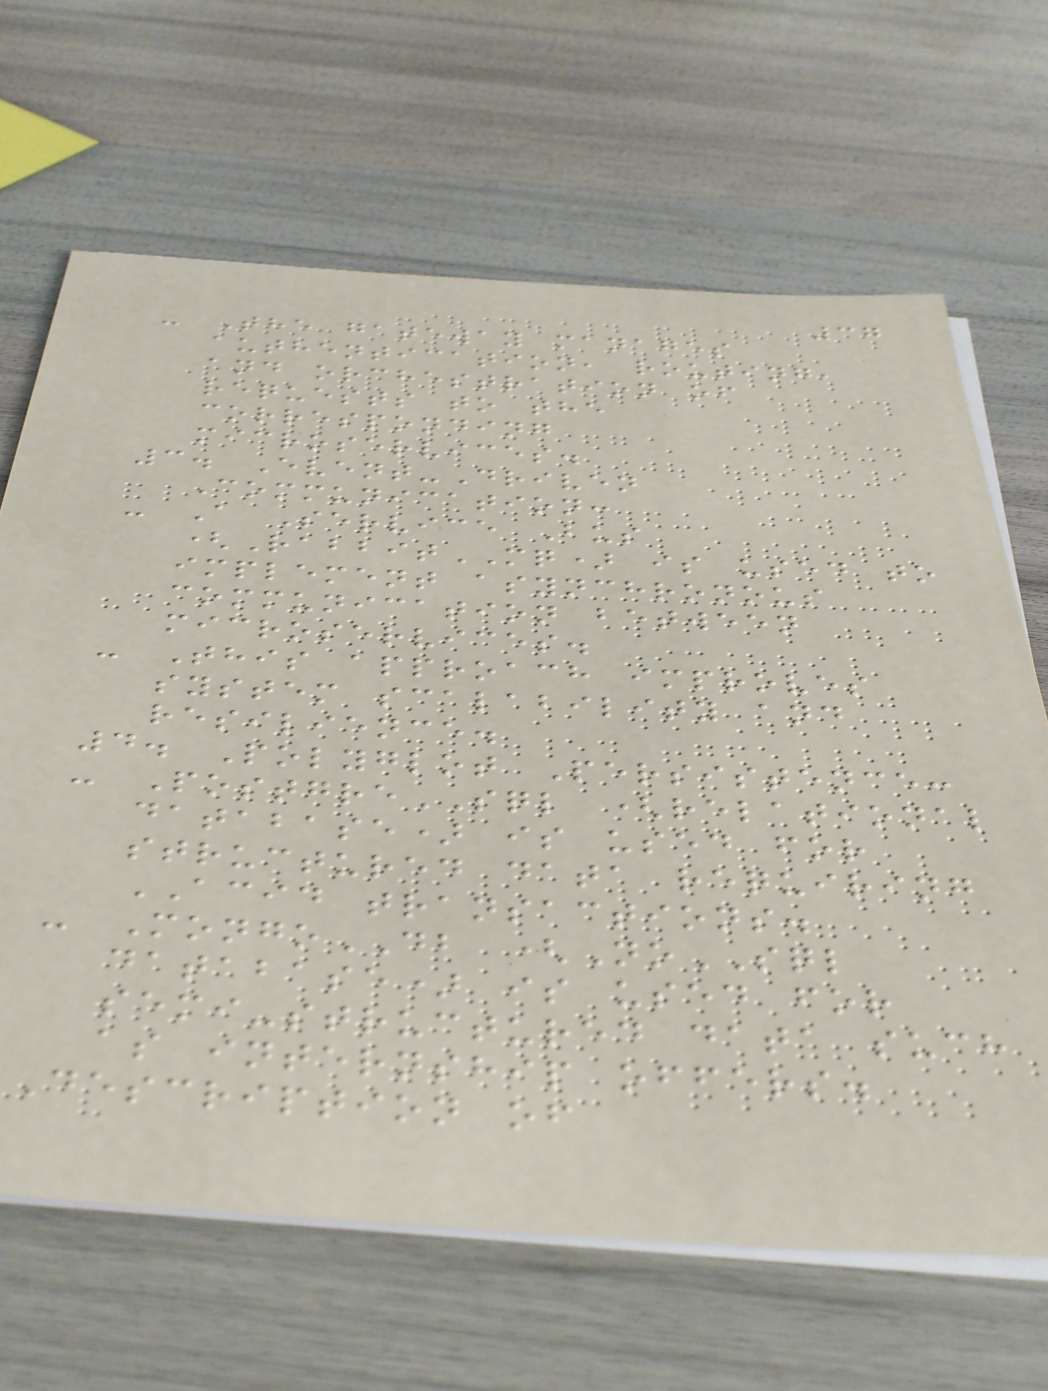37
- The gateway manages
authentication, routing,
and orchestration of
requests to the
corresponding
microservices.
3. Event-Driven
Communication:
- A Service Bus
(RabbitMQ) is used to
implement asynchronous
communication between
microservices.
- This approach improves
system scalability and
resilience.
4. Polyglot Persistence:
- PostgreSQL (relational
database) is used for
structured data requiring
ACID transactions.
- MongoDB (NoSQL
database) is used for
semi-structured data such
as internship offers.
Description of
